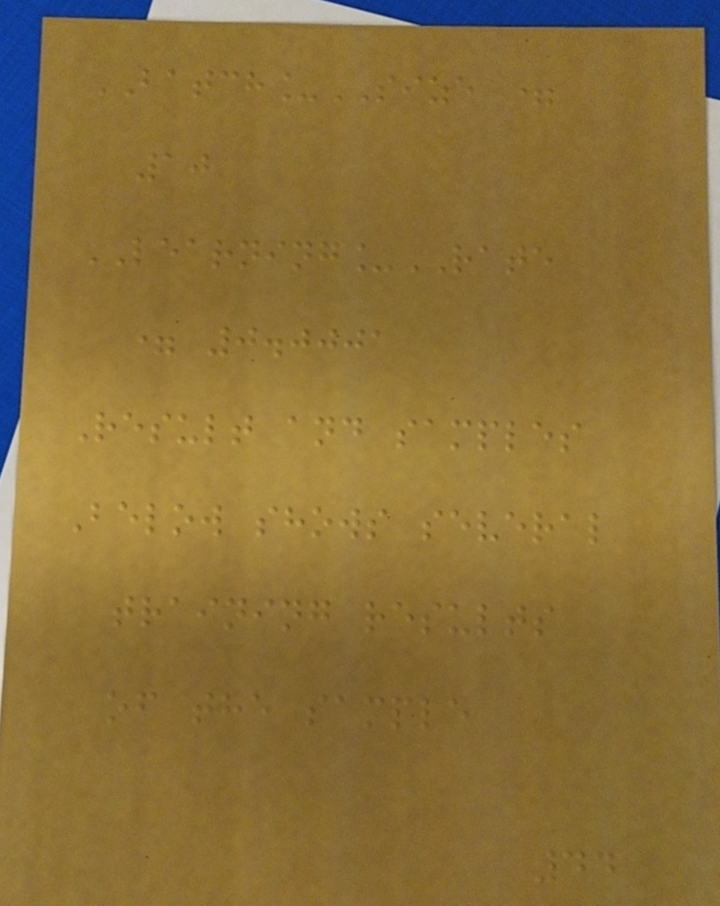BATCH_SIZE =
10
LEARNING_RATE
= 0.0001
Result and samples
Below shows several
training results
of the sample
44
